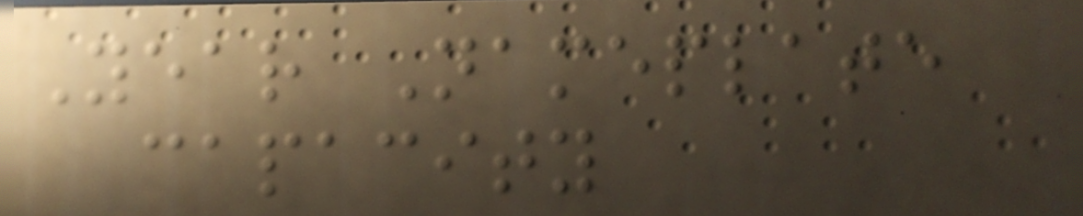Year Nameplate
capacity
